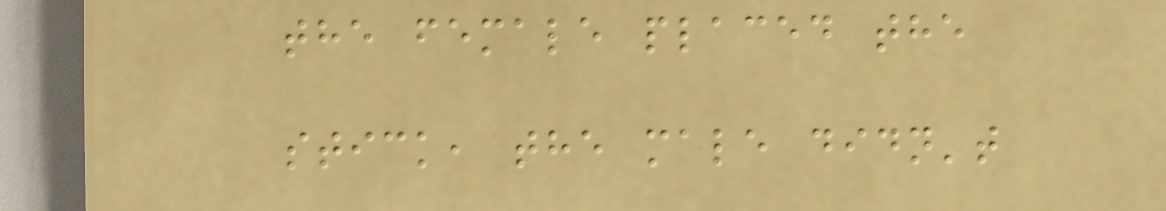the female placed the
stick, the male didn't
